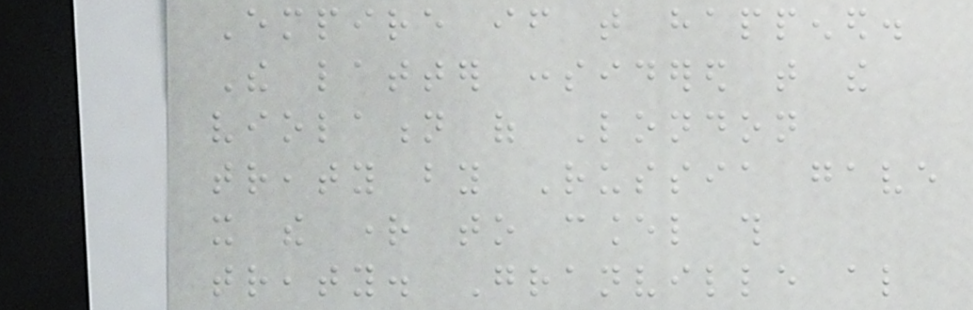Empire if that happened.
The latter considered that the
violation of London
treaty by Russia gave
it the right to cancel this
treaty. Granville also
